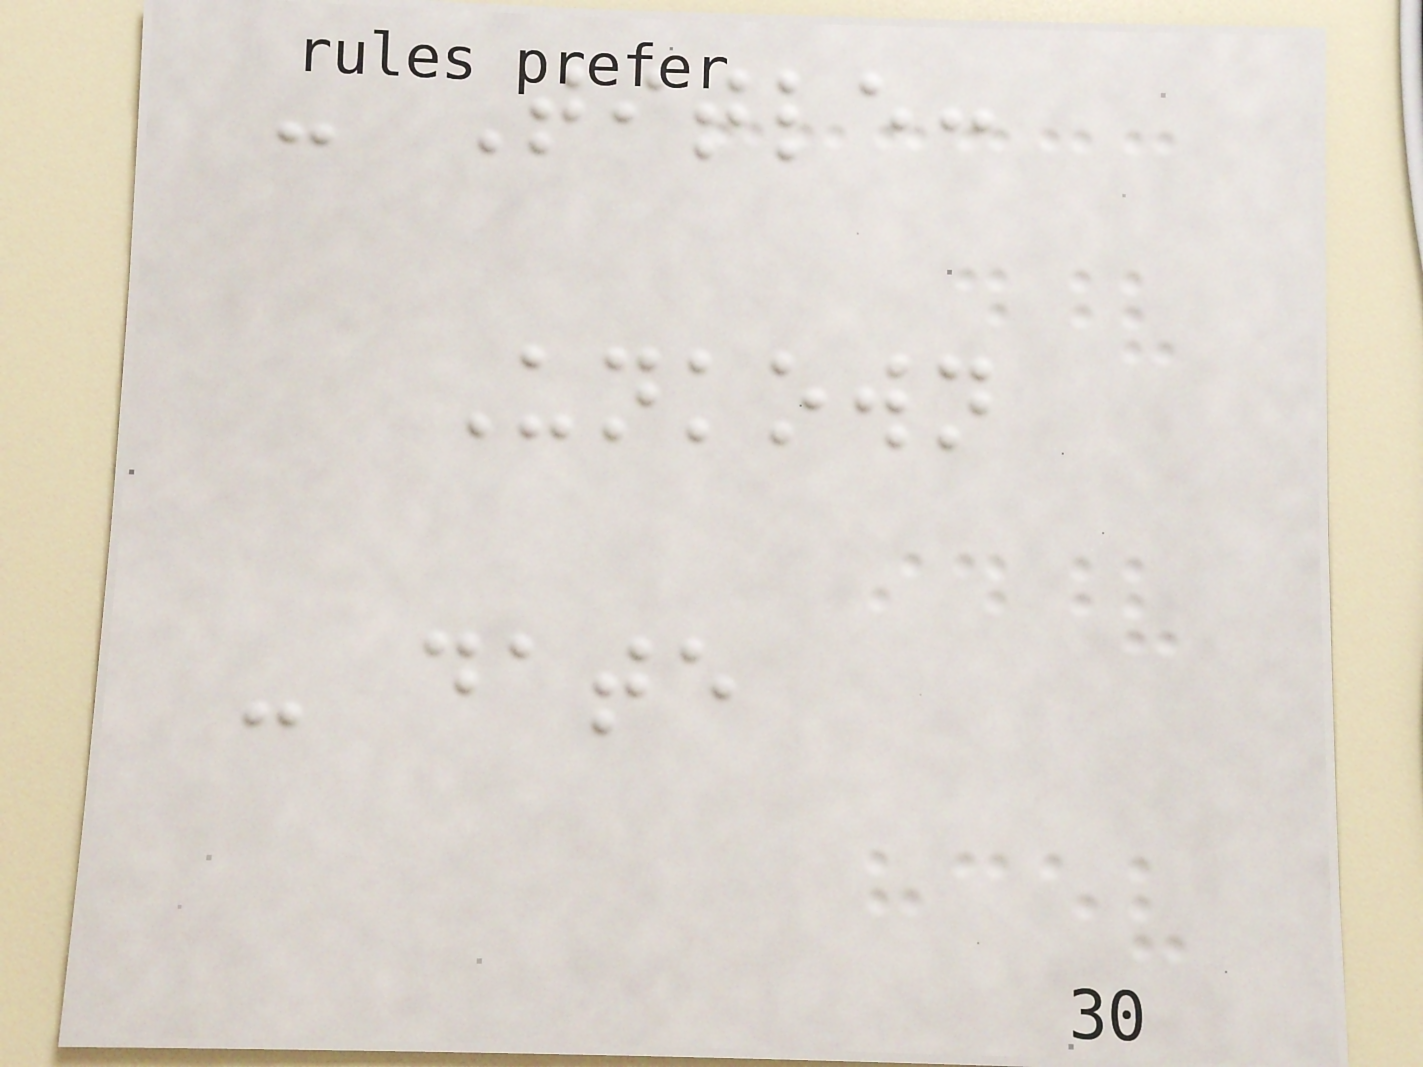- Title:
Unkown
- date
